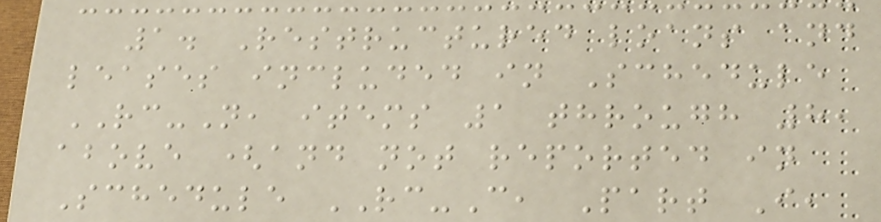1. Restructured loans and
leases included in Schedule
RC-N, items 1 through 8,
above (and not reported in
Schedule RC-C, Part I,
